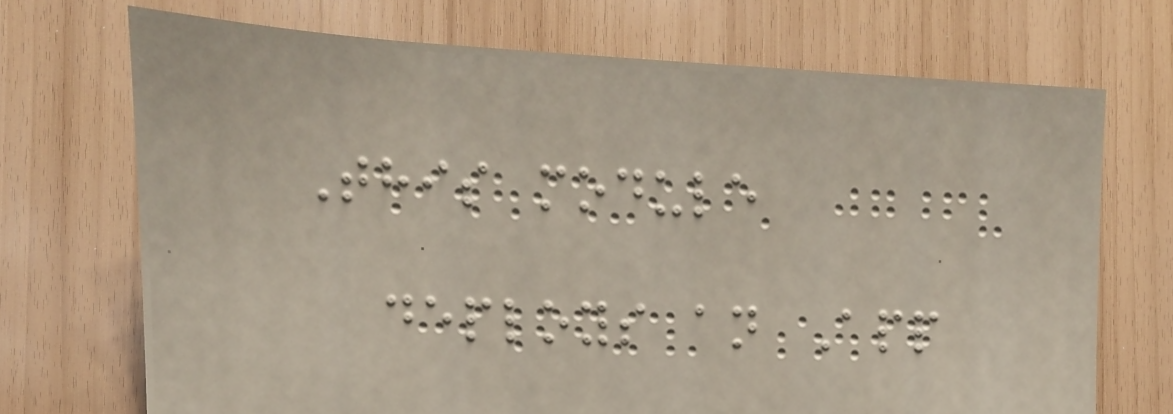This module
deploys an App
